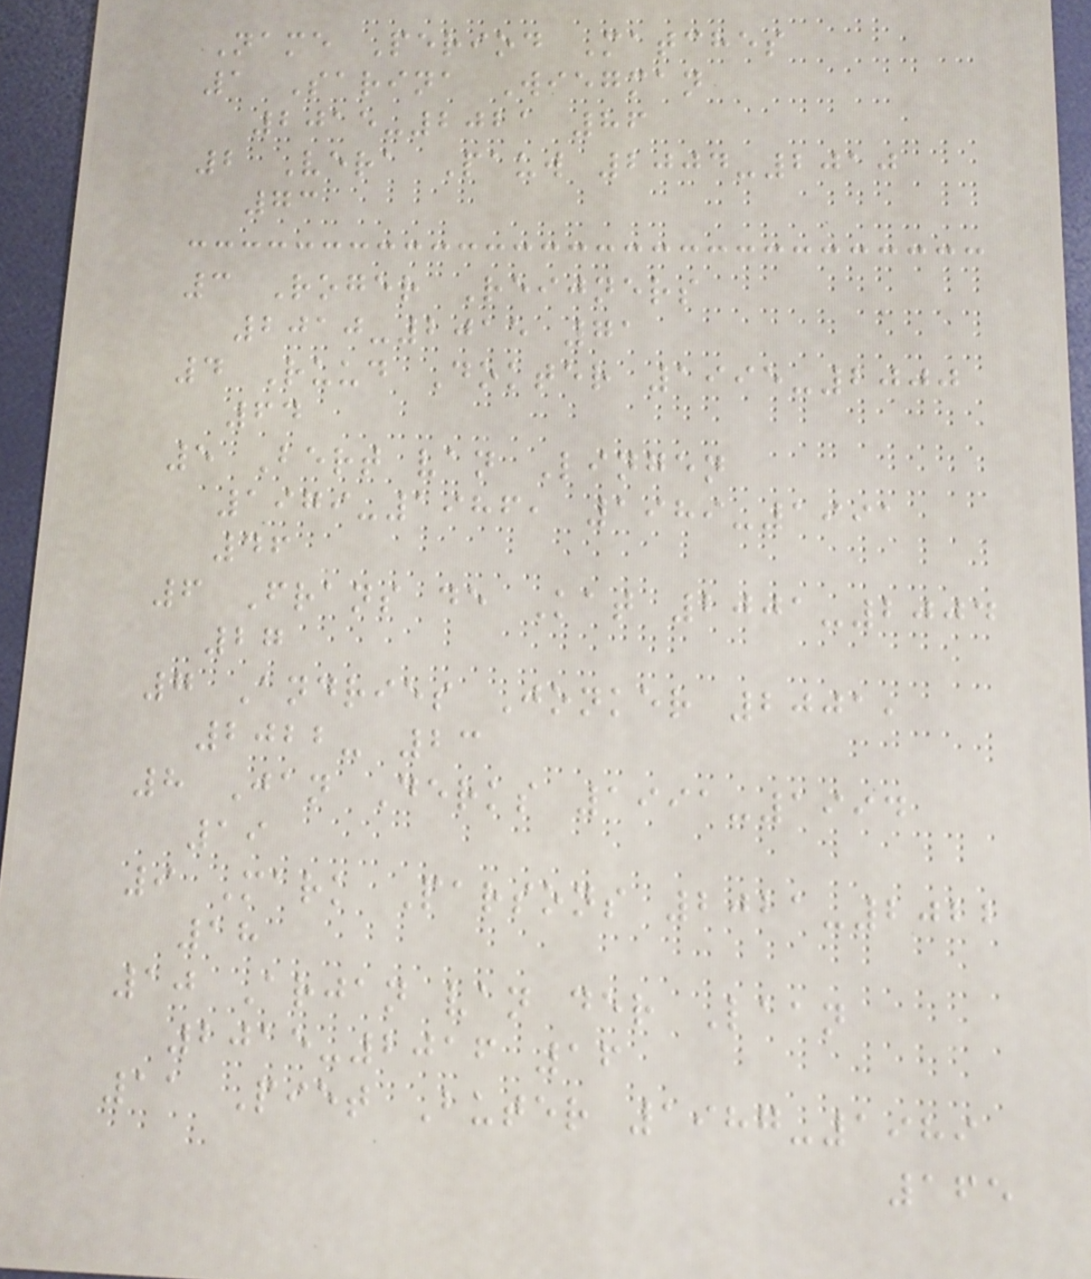Name Period Matches
1 Sarina Wiegman
2015-2021 86
2 Vera Pauw 2004-2010
73
3 Roger Reijners
2010-2015 71
4 Ruud Dokter 1995-2000
64
5 Bert van Lingen
1979-1986, 1989-1991
46
6 Frans de Kat 2001-2004
27
7 Andries Jonker 2001,
2022- 23
8 Jan Derks 1991-1994
19
9 Mark Parsons 2021-2022
18
10 Arjan van der Laan
2015-2016 16
11 Piet Buter 1987-1989
165
